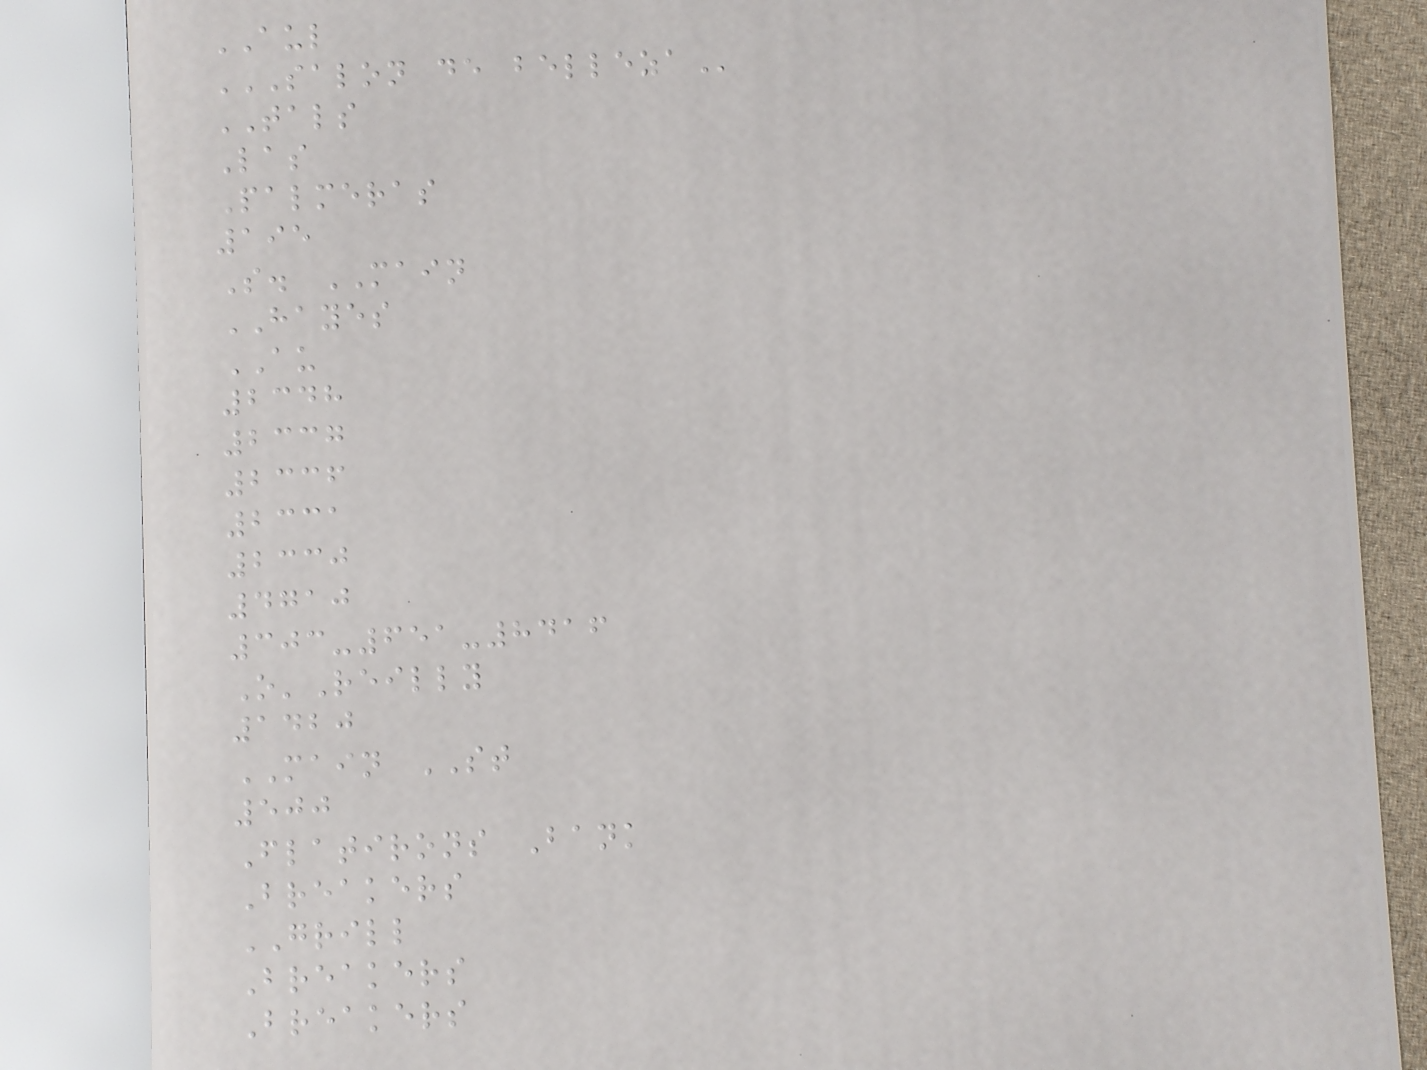AUL
SALON DE BELLEZA
TALS
Las
Palmeras
195
S. MAIN
HAYES
AU
2348
2337
2336
2331
2330
4710
303-651-8416
O'Reilly
1420
MAIN ST
500
Flatirons Bank
Breakers
GRILL
Breakers
Breakers
